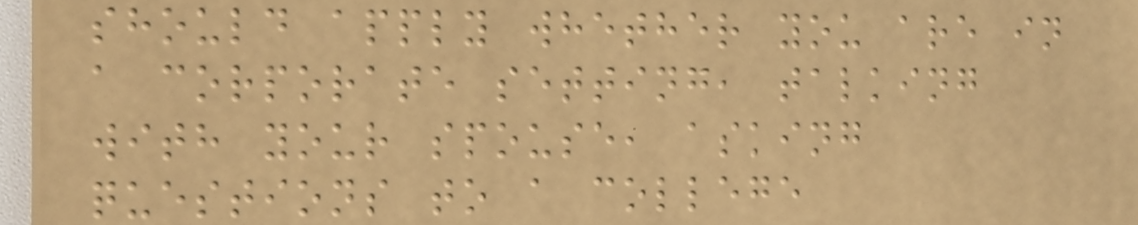should apply whether you are in
a corporate setting, talking
with your spouse, asking
questions to a college
